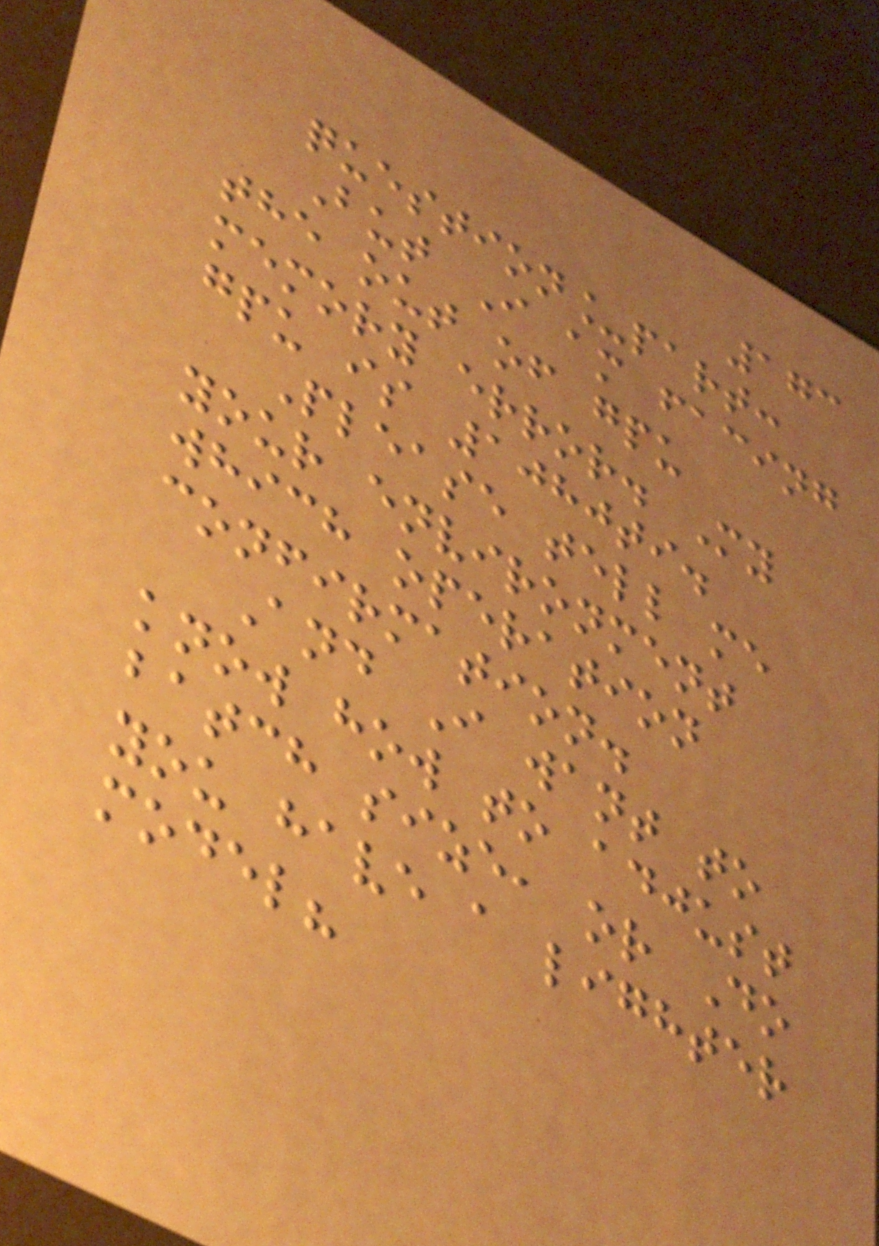173
question_part:
But I am facing
the out of gpu
memory error. My
gpu is 1080ti.
Please tell me
your environment
which operation
confirmation.
And I want to
know how to adjust
batch size, or Do
you have a lighter
model?
